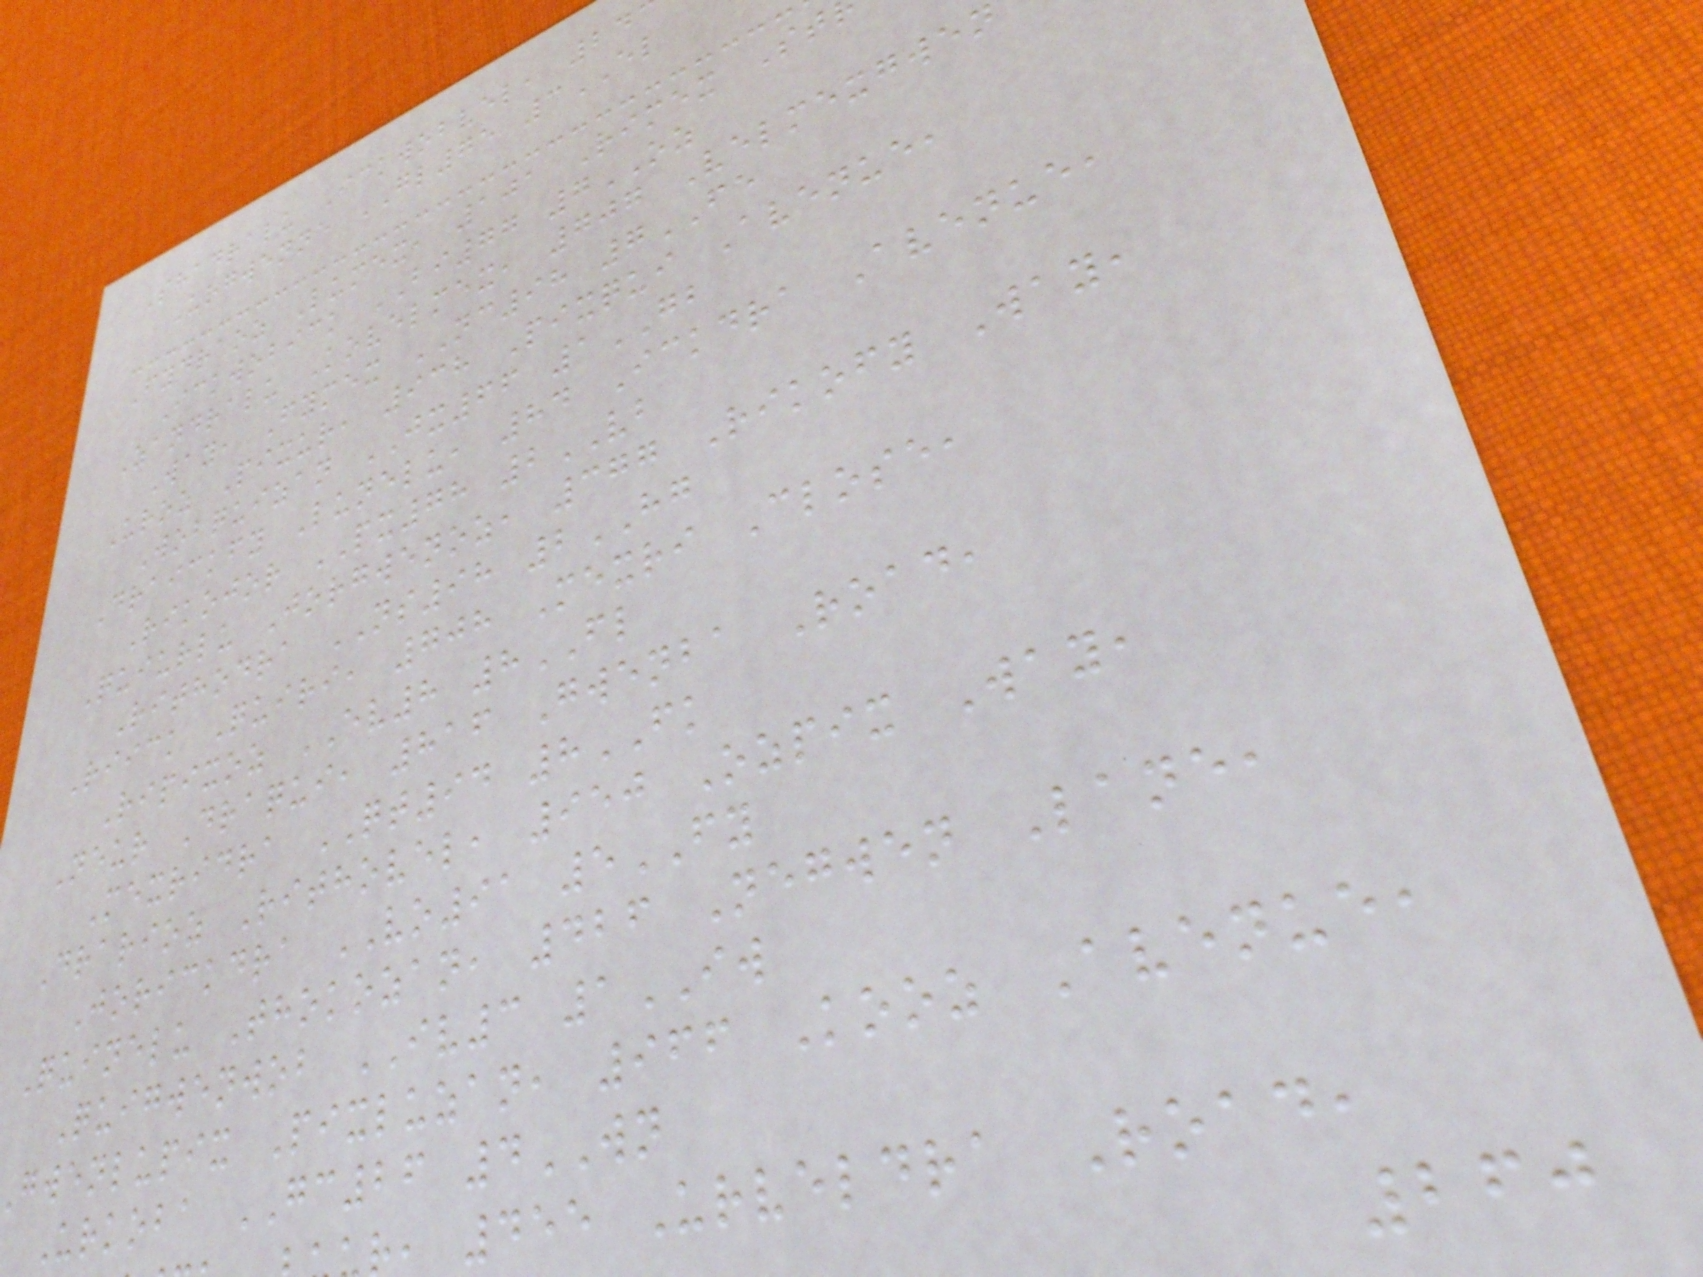Shadralu Ickwobvel, 24
Urgwenne GL75 3EL
Fydraoz Lumex, 101 Rimex St
Ickwobick BI77 7OZ
Zandralu Kovelmex, 707 Velmexgwen
Way, Fymex NC98 7FE
Uroz Pixur, 938 Pixqui Avenue,
Wobquizan JX66 1GB
Draickfy Lunelu, 84 Ickdra Avenue,
Rikojor PX78 2VB
Quiurlu Jorgwenoz, 377 Rikofy Way,
Rithodra NS98 2HG
Riick Quiri, 708 Mexri Close,
Ripixoz EV8 8FL
Neur Draqui, 816 Gwenba Road,
Mexridra QT94 8FK
Drarioz Rithovel, 950 Ozpix Way,
Jorickdra VO91 5FY
Quinelu Thokozan, 426 Negwen Lane,
Quigwenwob IV3 1IW
gwenlupix Pixluzan, 966 Kooz Avenue,
Urkoba GC26 4WN
, 455 Urveldra Road,
260
